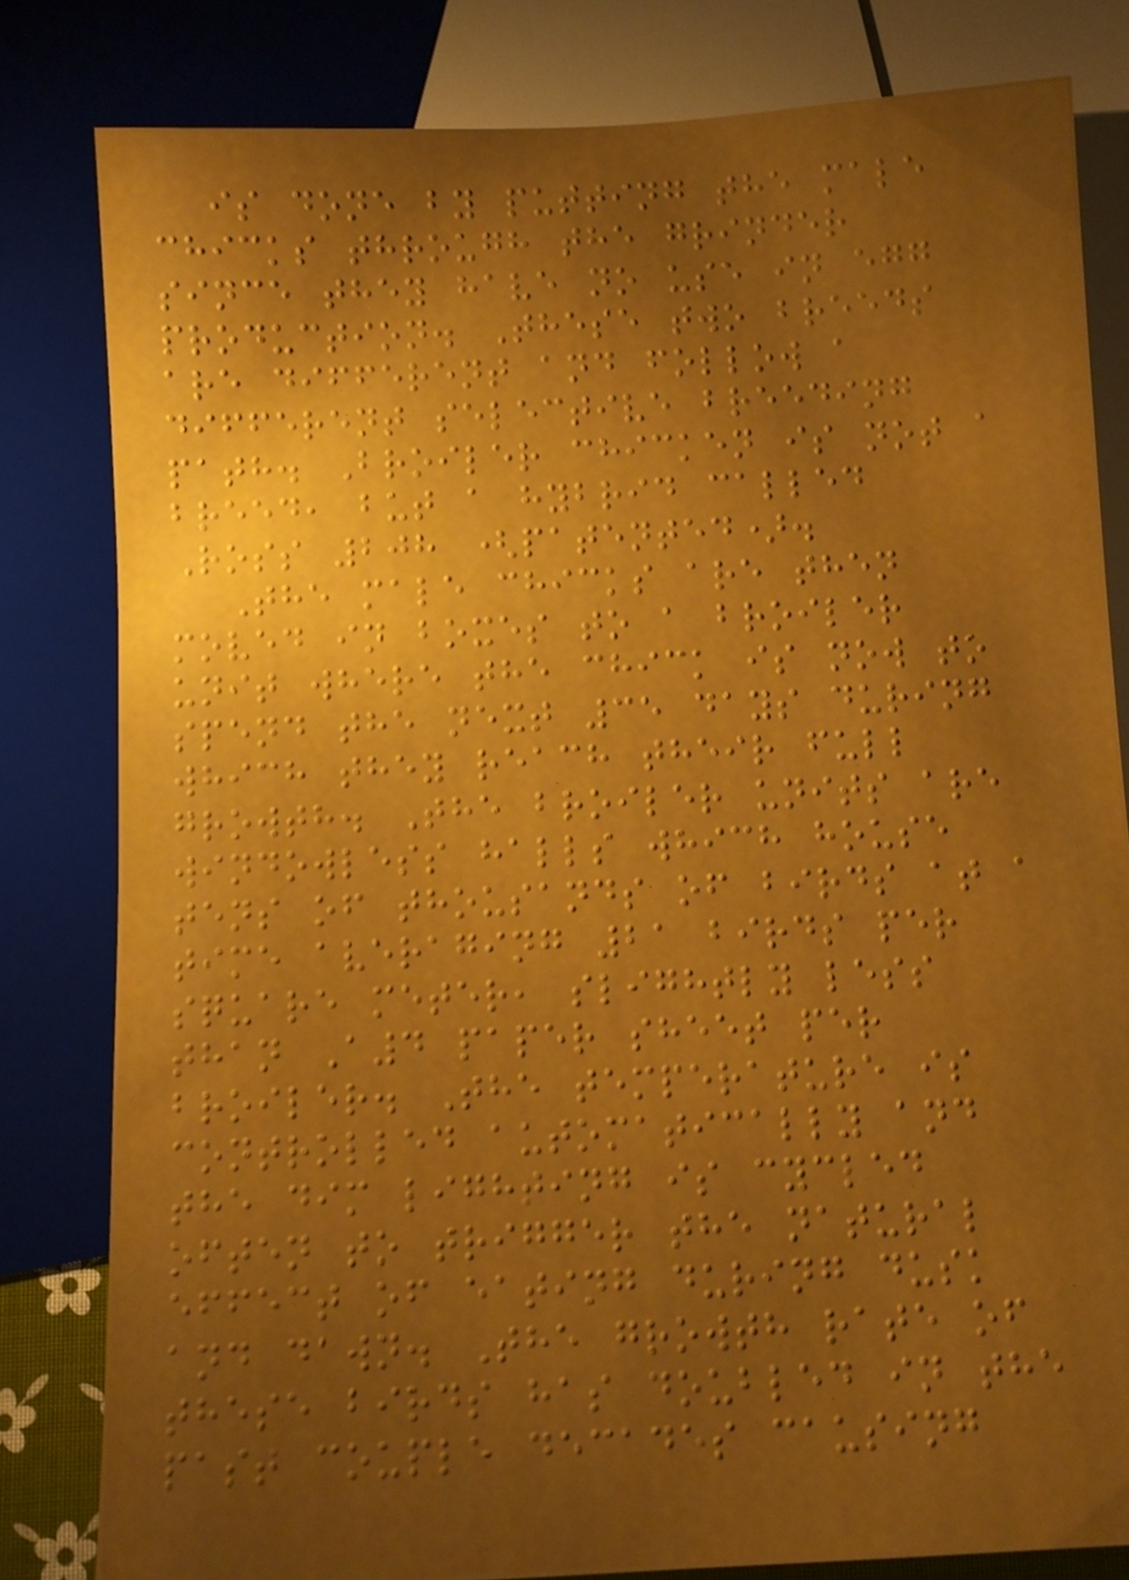is done by putting the male
chicks through the grinder
since they have no use in egg
production. These two breeds
are different and follow a
different selective breeding
path. Broiler chicken is not a
breed, but a hybrid called
Ross 208 (patented).
The male chicks are then
moved in boxes to a broiler
unit where the chick is now to
spend the next 35 days during
which they reach their full
growth. The broiler units are
windowless halls which house
tens of thousands of birds at a
time averaging 21 birds per
square meter, slightly less
than A4 paper sheet per
broiler. The temperature is
controlled automatically and
the dim lighting is cycled
often to trigger the natural
effect of eating during dusk
and dawn. The growth rate of
these birds has doubled in the
past couple decades causing
